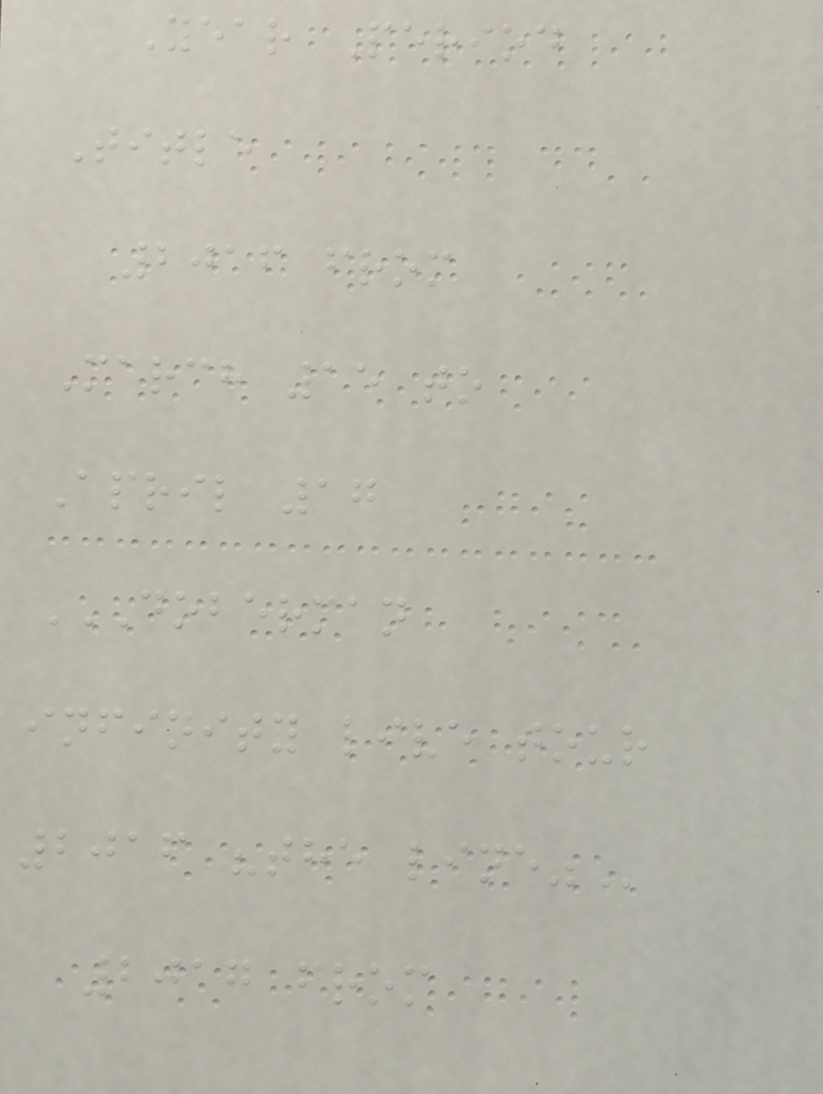Year Period
Title
2016 from
March 15 to
April 17
DOBERMAN
INFINITY LIVE TOUR
2016 "THE LINE"
2017 from
